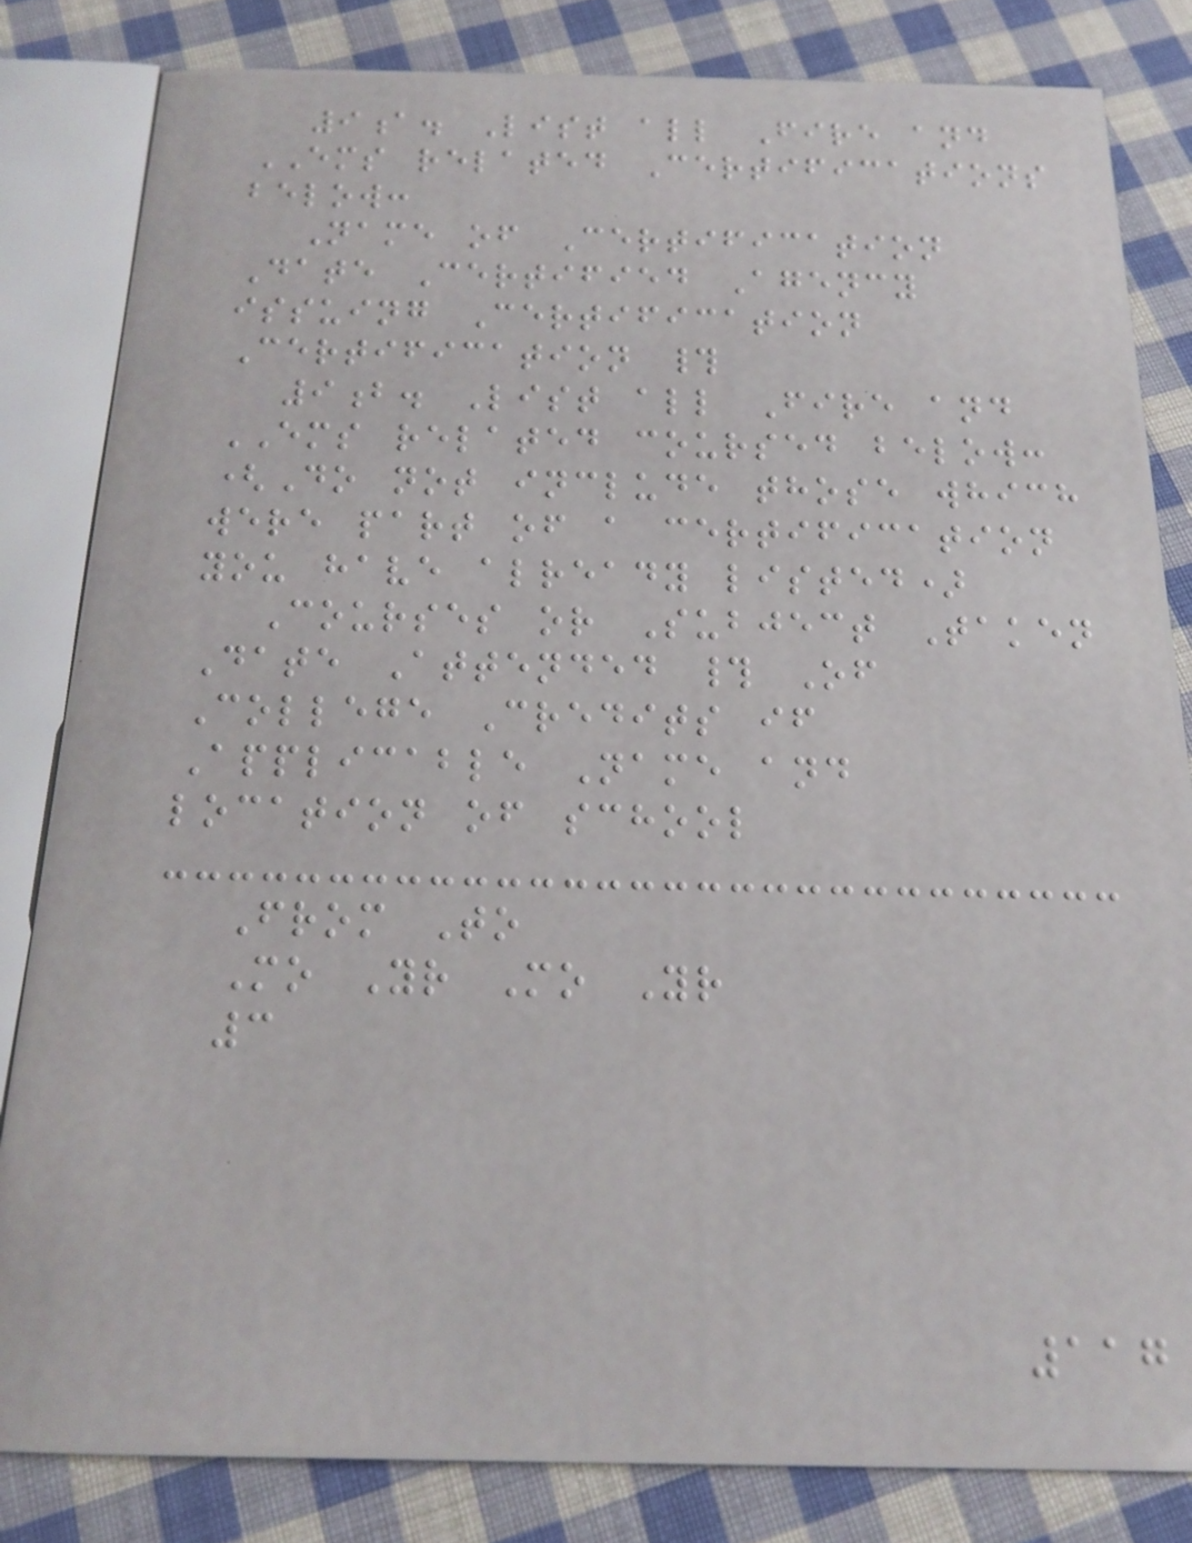9a. List all Fire and
EMS related Certifications
below:
Name of Certification
Date Certified Agency
issuing Certification
Certification #
9b. List all Fire and
EMS related coursed below:
(Do not include those which
were part of a certification
you have already listed)
Courses or Subject Taken
Date Attended # Of
College Credits if
Applicable Name and
location of school
From To
Mo Yr Mo Yr
3
117
